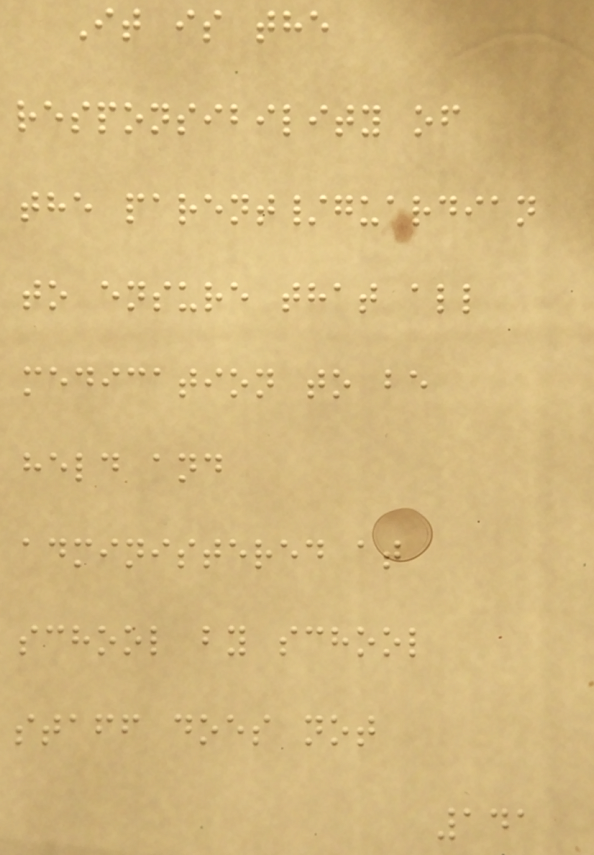It is the
responsibility of
the parent/guardian
to ensure that all
medication to be
held and
administered at
school by school
staff does not
141
